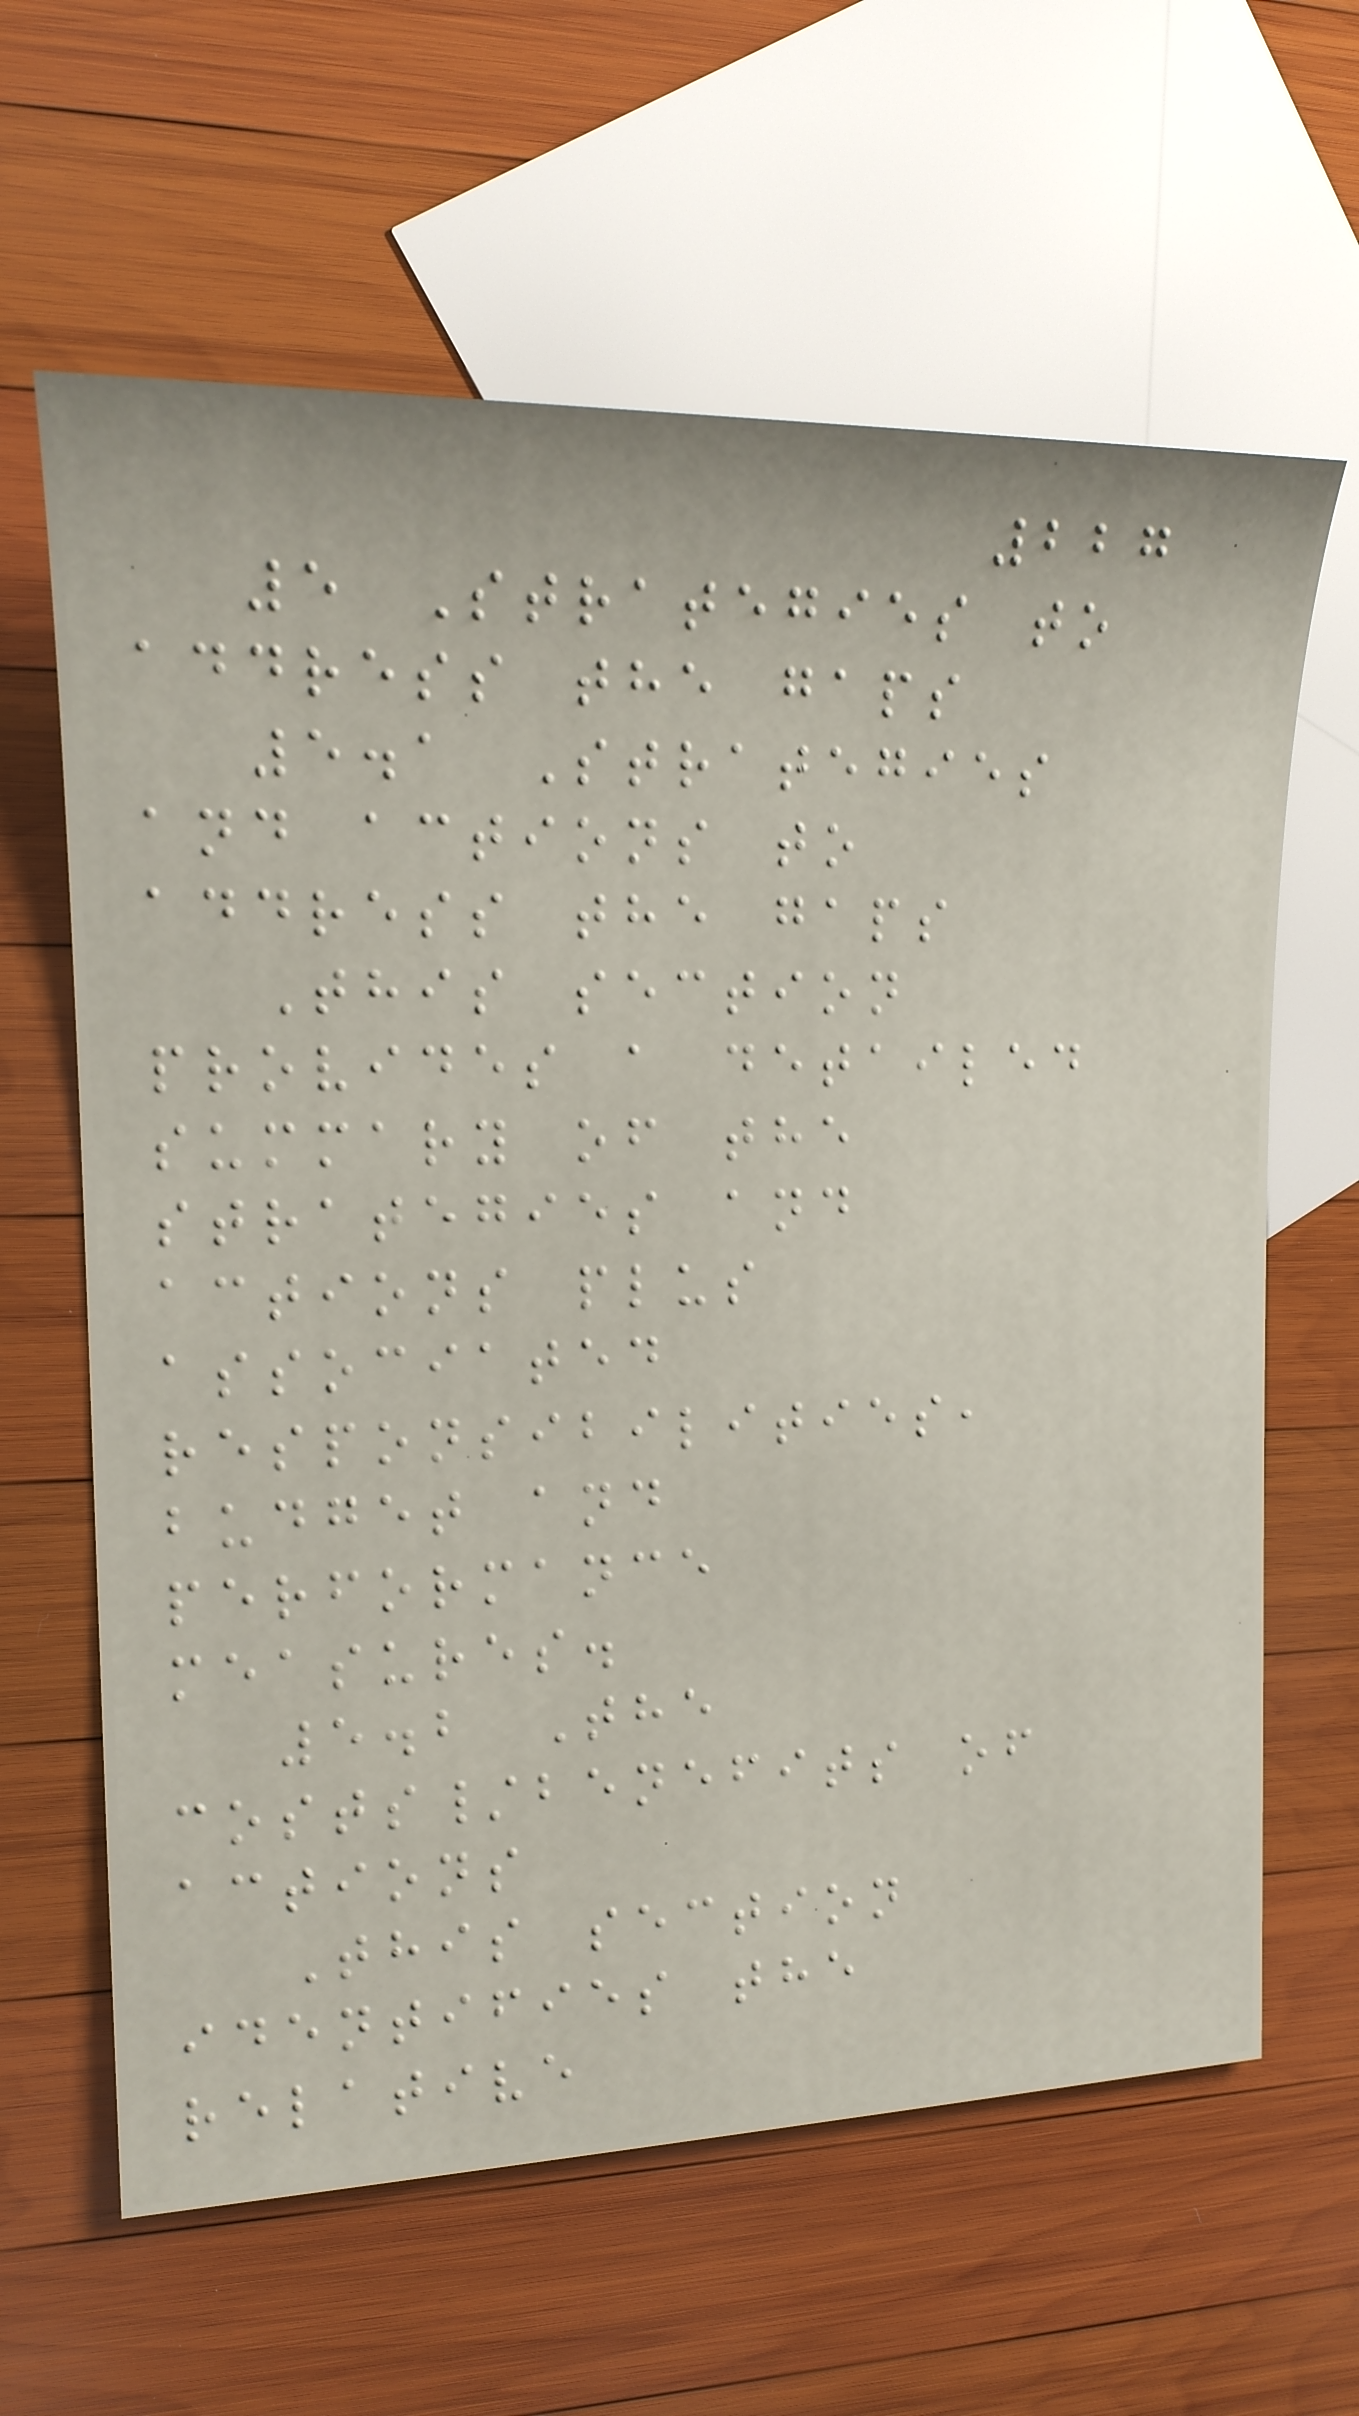227
5 Strategies to
address the gaps
5.1 Strategies
and actions to
address the gaps
This section
provides a detailed
summary of the
strategies and
actions plus
associated
responsibilities,
budget and
performance
measures.
5.2 The
costs/benefits of
actions
This section
identifies the
relative
